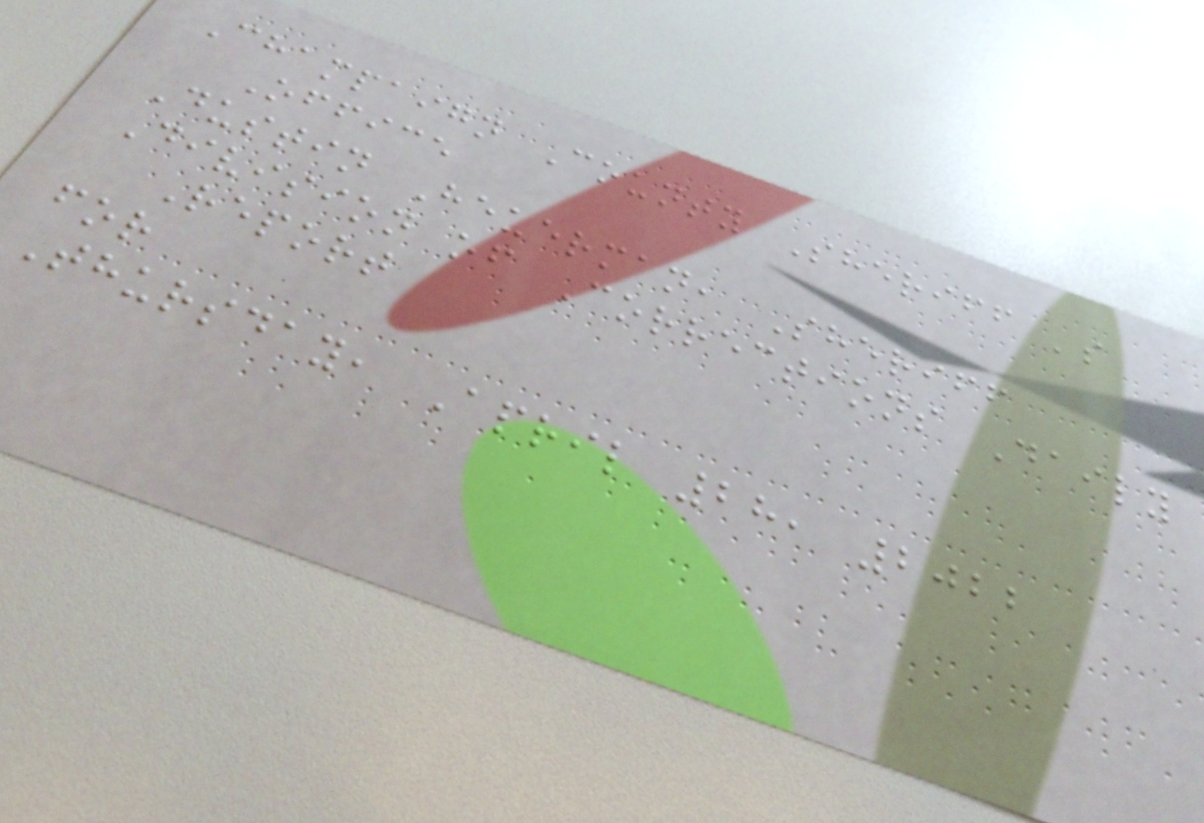Champaign County Sheriff 's
Office
Dustin Heuerman, Sheriff
Division of Corrections Daily
Report
for
Thursday, April 28, 2022
